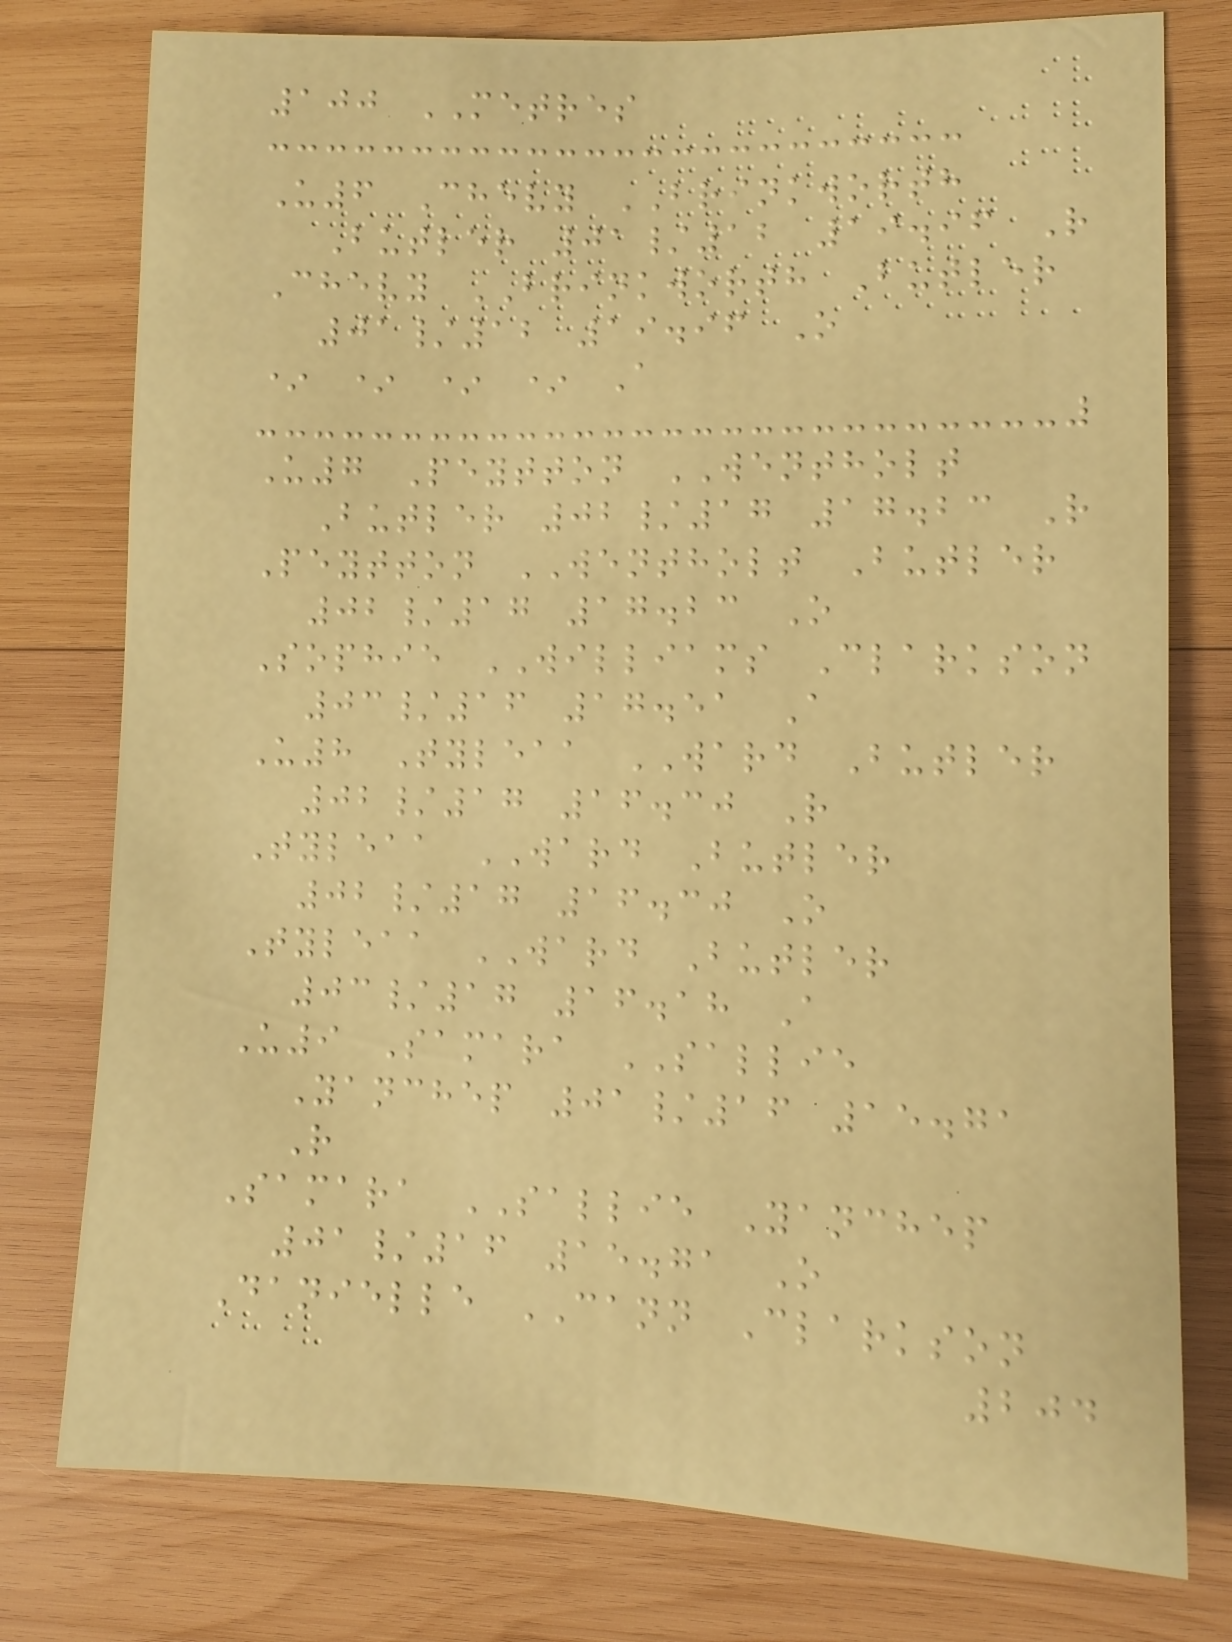100 METRES
U6 Chevy BRINKWORTH
Butler 01/12 19.96 R
Chevy BRINKWORTH Butler
01/12 19.96 O
* * * * A
U7 Peytton WENTHOLT
Butler 02/17 17.23 R
Peytton WENTHOLT Butler
02/17 17.23 O
Sophie WILLIAMS Clarkson
03/16 17.51 A
U8 Tyleaa WARD Butler
02/17 16.30 R
Tyleaa WARD Butler
02/17 16.30 O
Tyleaa WARD Butler
03/17 16.18 A
U9 Samara SALLIE
Yanchep 01/16 15.71
R
Samara SALLIE Yanchep
01/16 15.71 O
Danielle CANN Clarkson
204
